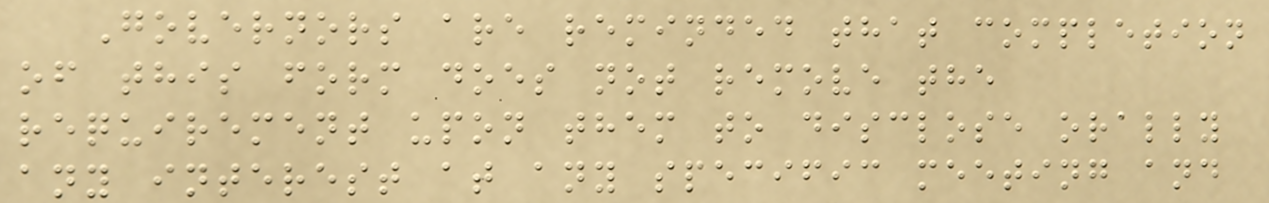Governors are reminded that completion
of this form does not remove the
requirement upon them to disclose orally
any interest at any specific meeting and
